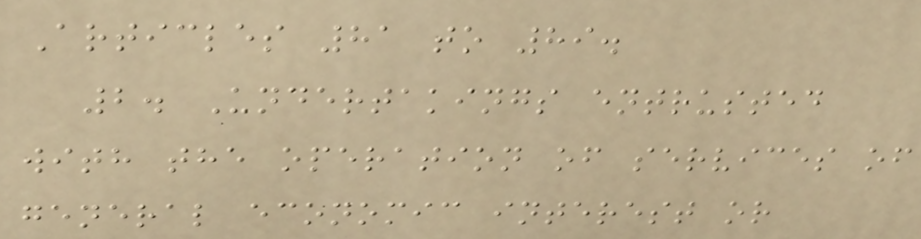Articles 81 to 89.
2. Undertakings entrusted
with the operation of services of
general economic interest or
